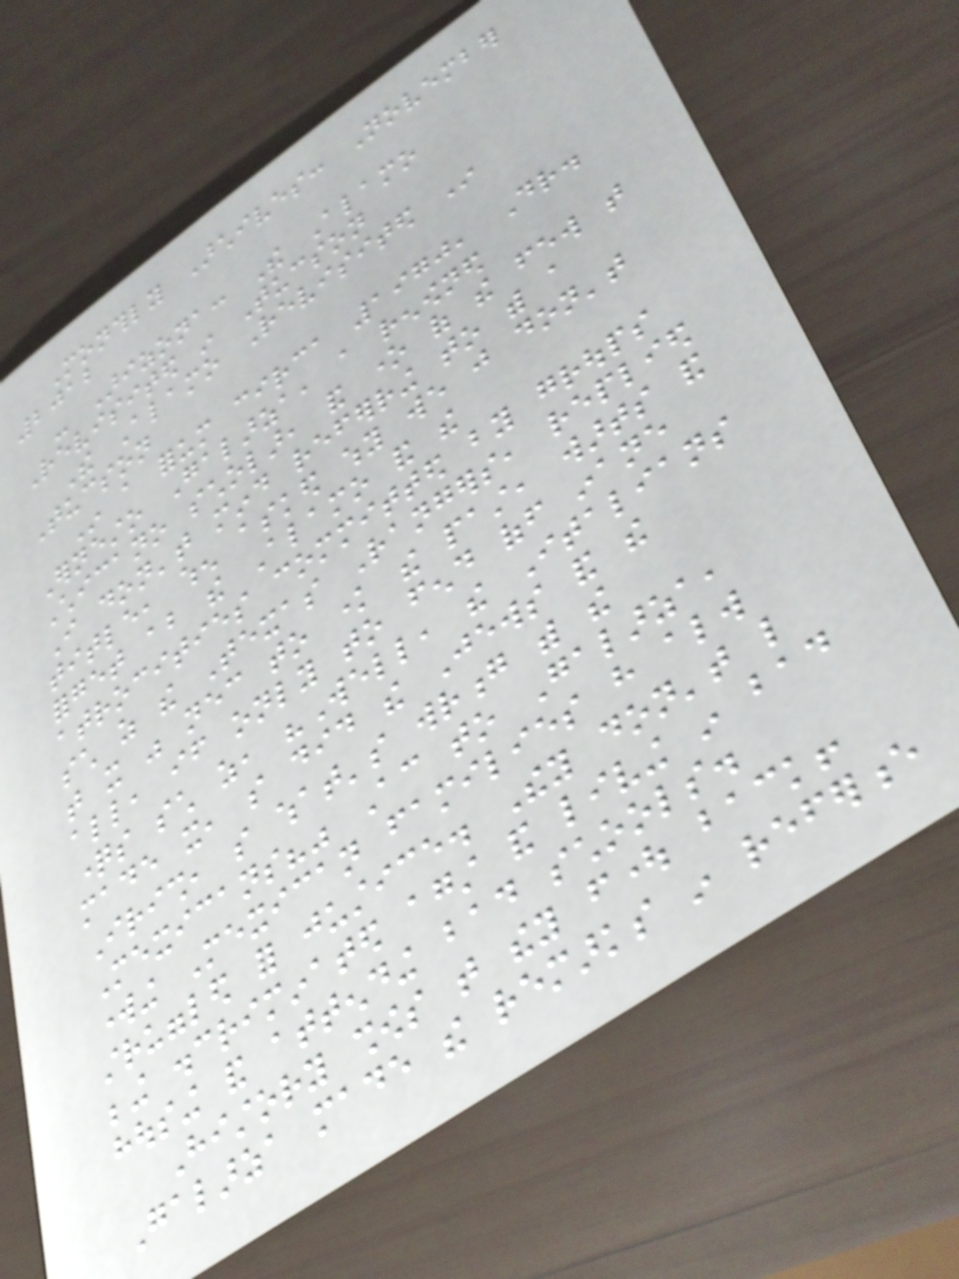Monthly Archives: November
2012
- Arizona: The Alamo
Revisited in Tucson
The Alamo Revisited In
Tucson
In a forum circa 1970, Dr.
Ernesto Galarza, a renowned
Chicano scholar, and one of the few that
I don't mind referring to with a
title, when asked why we just don't
forget about the Alamo and the
atrocities committed by groups
such as the Texas Rangers, replied
that it was necessary to know the past, warts and
all, if only to fend off inane
questions such as, "Well, the Italians
made it, so did the Jews and the
Irish, so what's wrong with the
Mexicans?" According to Galarza,
working Mexican families have always
struggled for justice. They don't like
being discriminated against and living in bad
housing and attending bad schools.
History shows that they fought back!
Galarza made the remarks in reference
